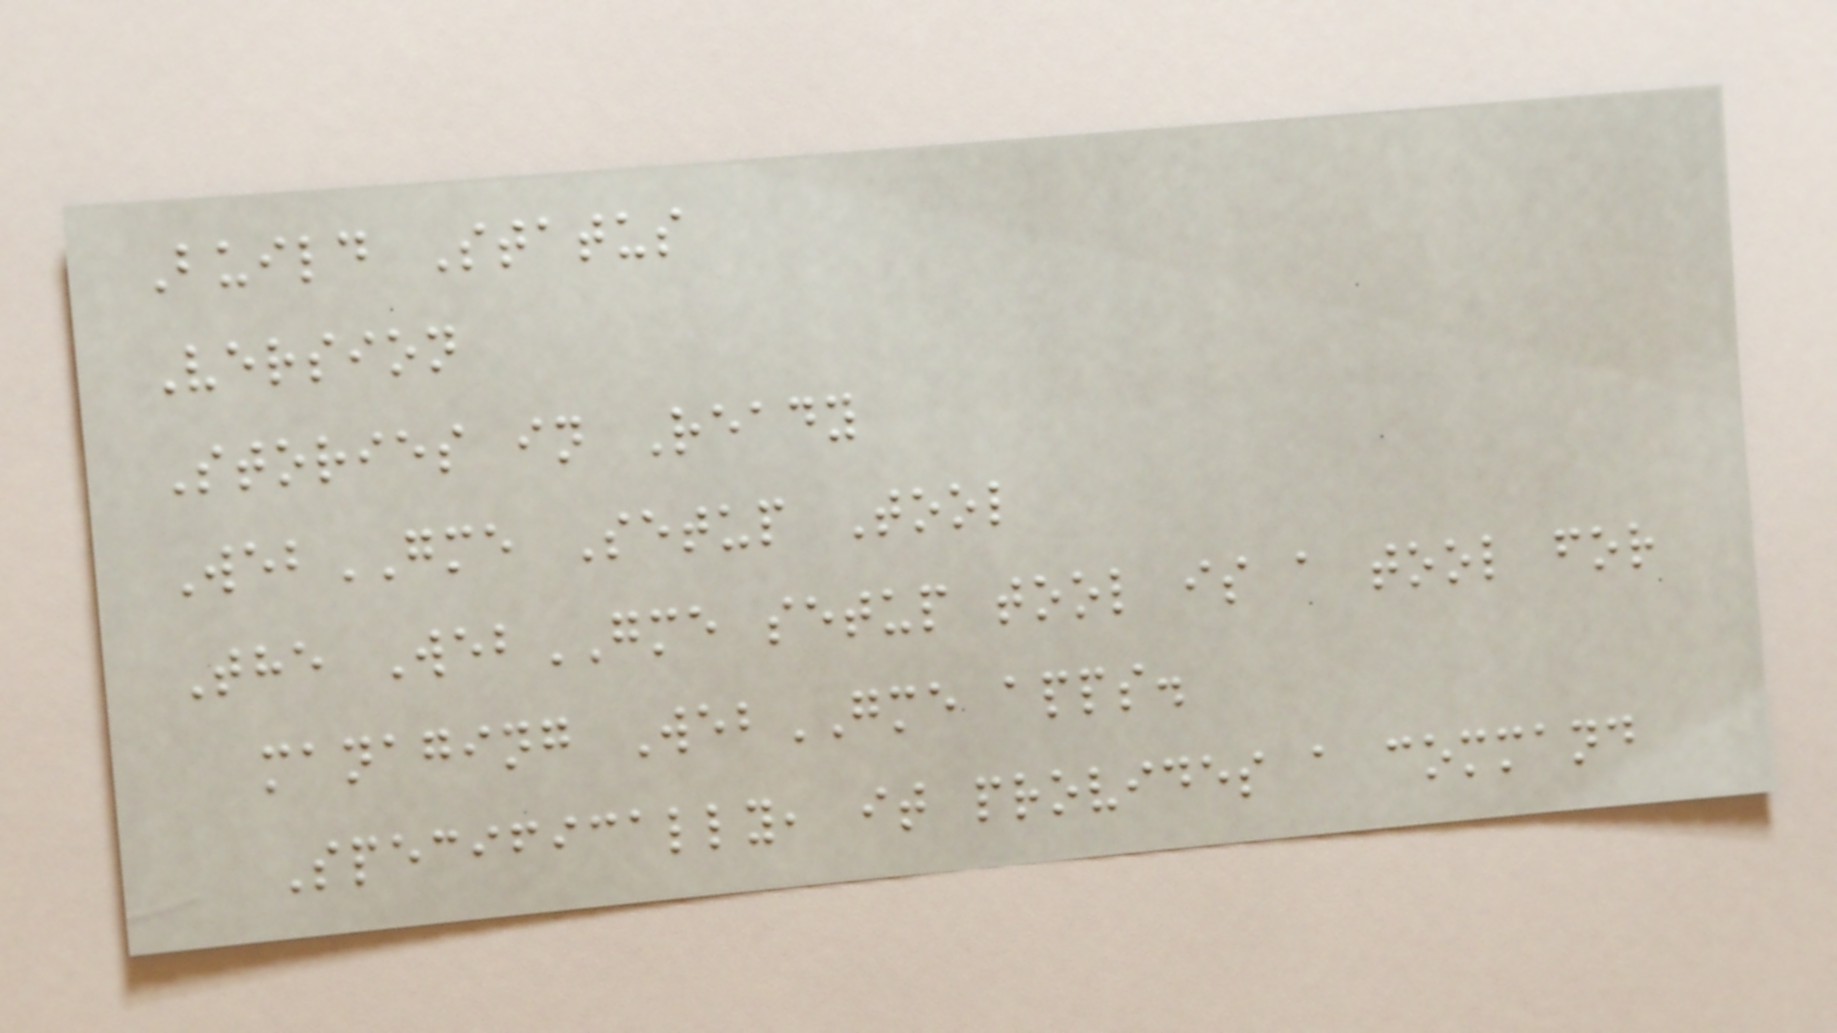Build Status
Version
Stories in Ready
WebGME Setup Tool
The WebGME setup tool is a tool for
managing WebGME apps.
Specifically, it provides a command
